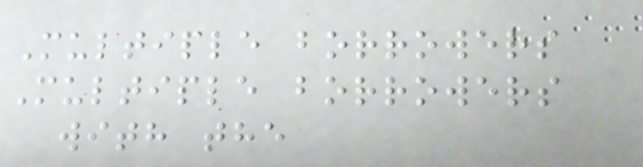Multiple borrowers
Multiple borrowers
with the
